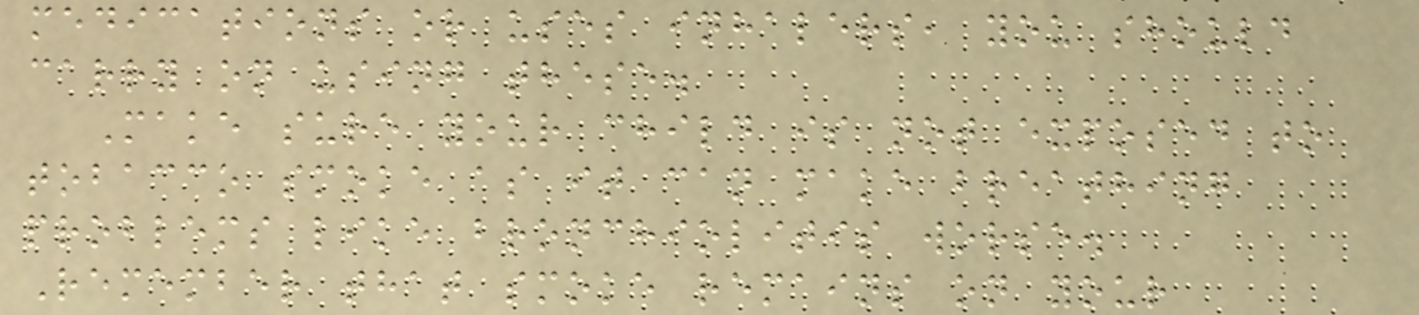medications or uses inhalers, you should
carry on using these.
Make sure your child is not exposed to
tobacco smoke as it can make breathing
problems like bronchiolitis worse.
Remember that smoke remains on your
